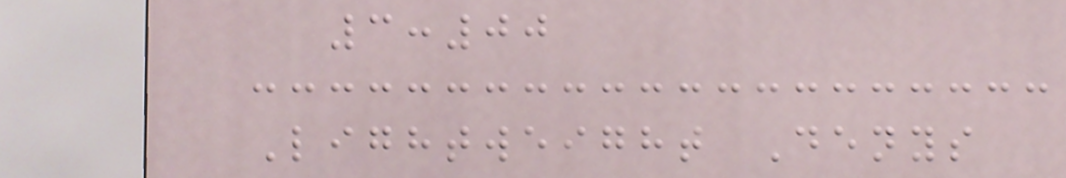3:00
Lightweight Denys
